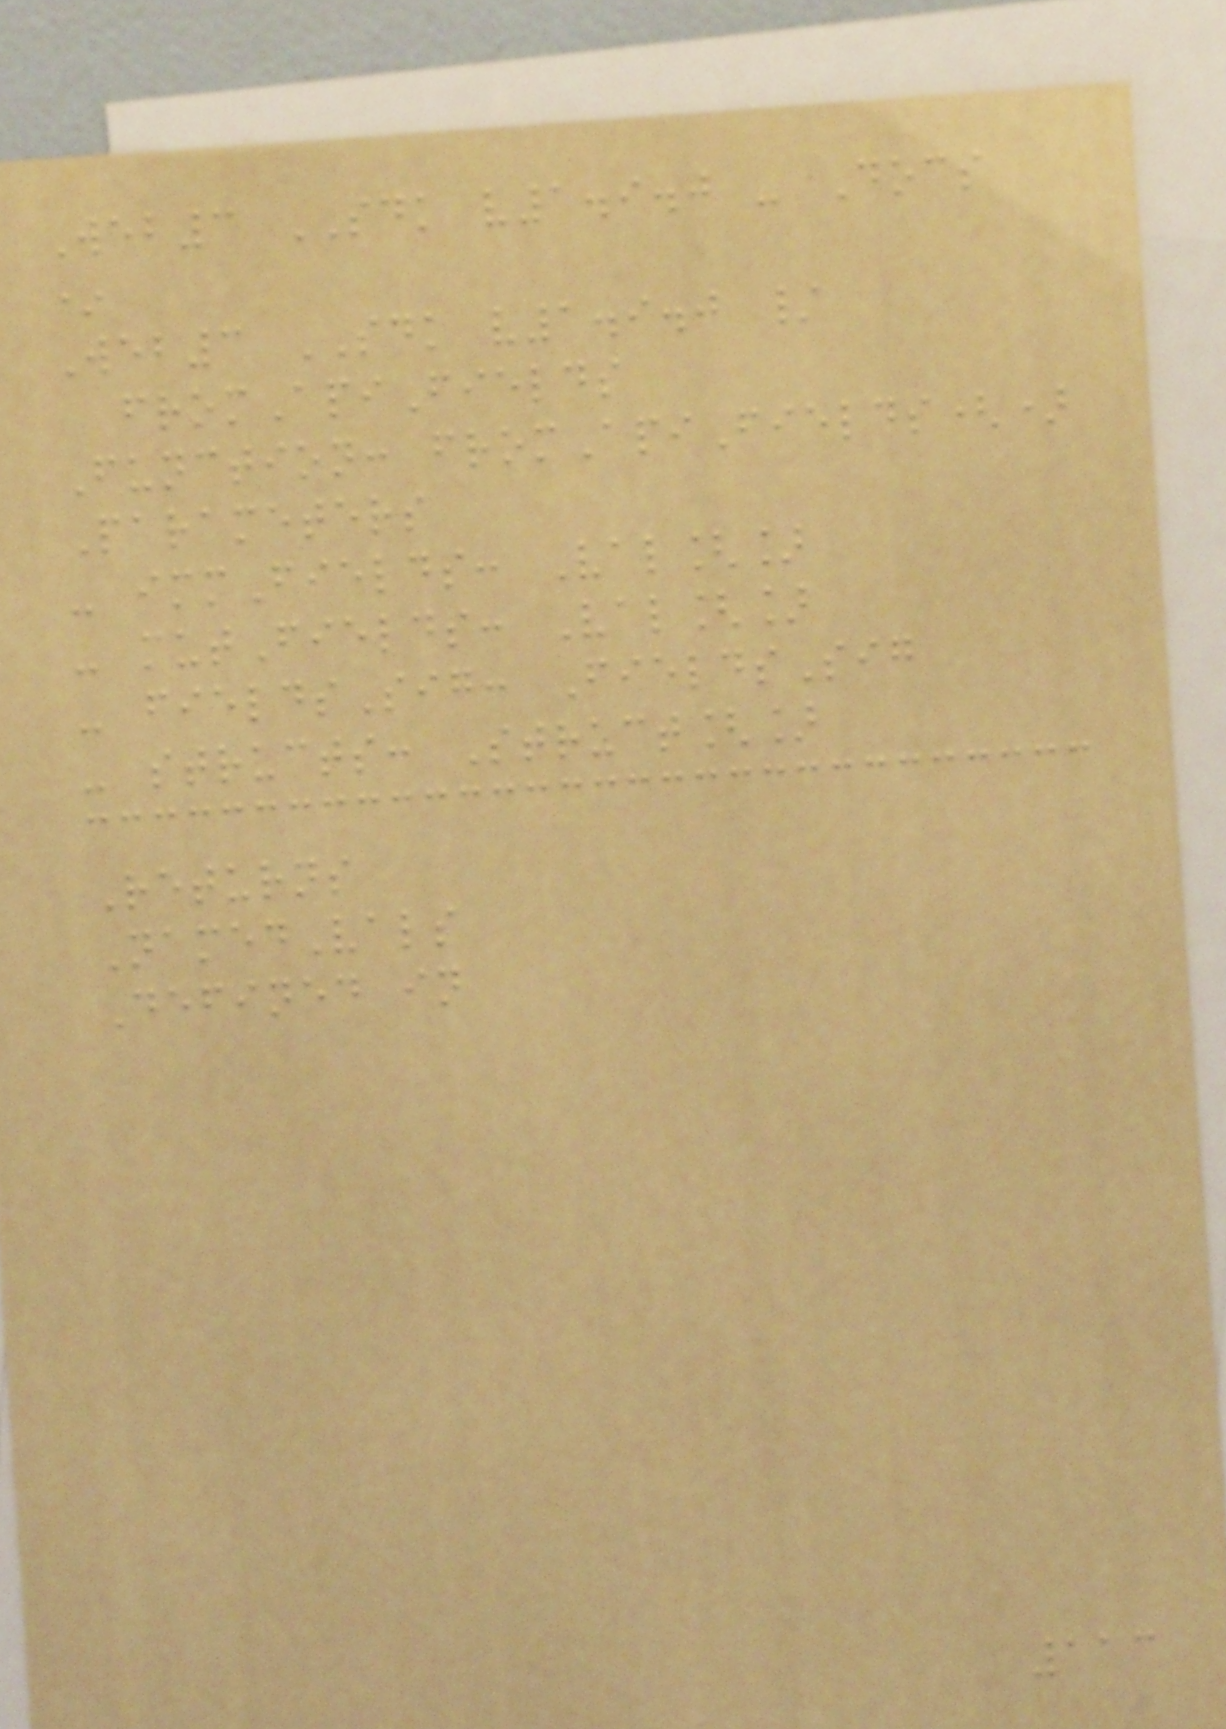Web3 SDK v1.9.0 - Docs
*
Web3 SDK v1.9.0 /
fromApiFields
Function: fromApiFields()
Parameters
- immFields: Val[]
- mutFields: Val[]
- fieldsSig: FieldsSig
- structs: Struct[]
Returns
NamedVals
Defined in
113
